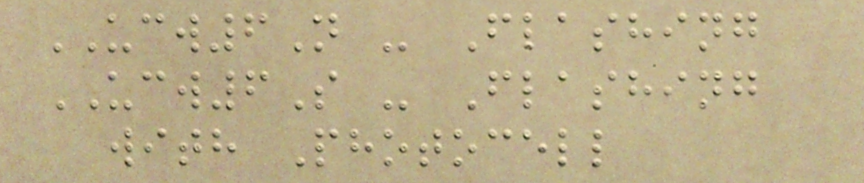UCW6N - Flashing
UCW6S - Flashing
with Photocell
